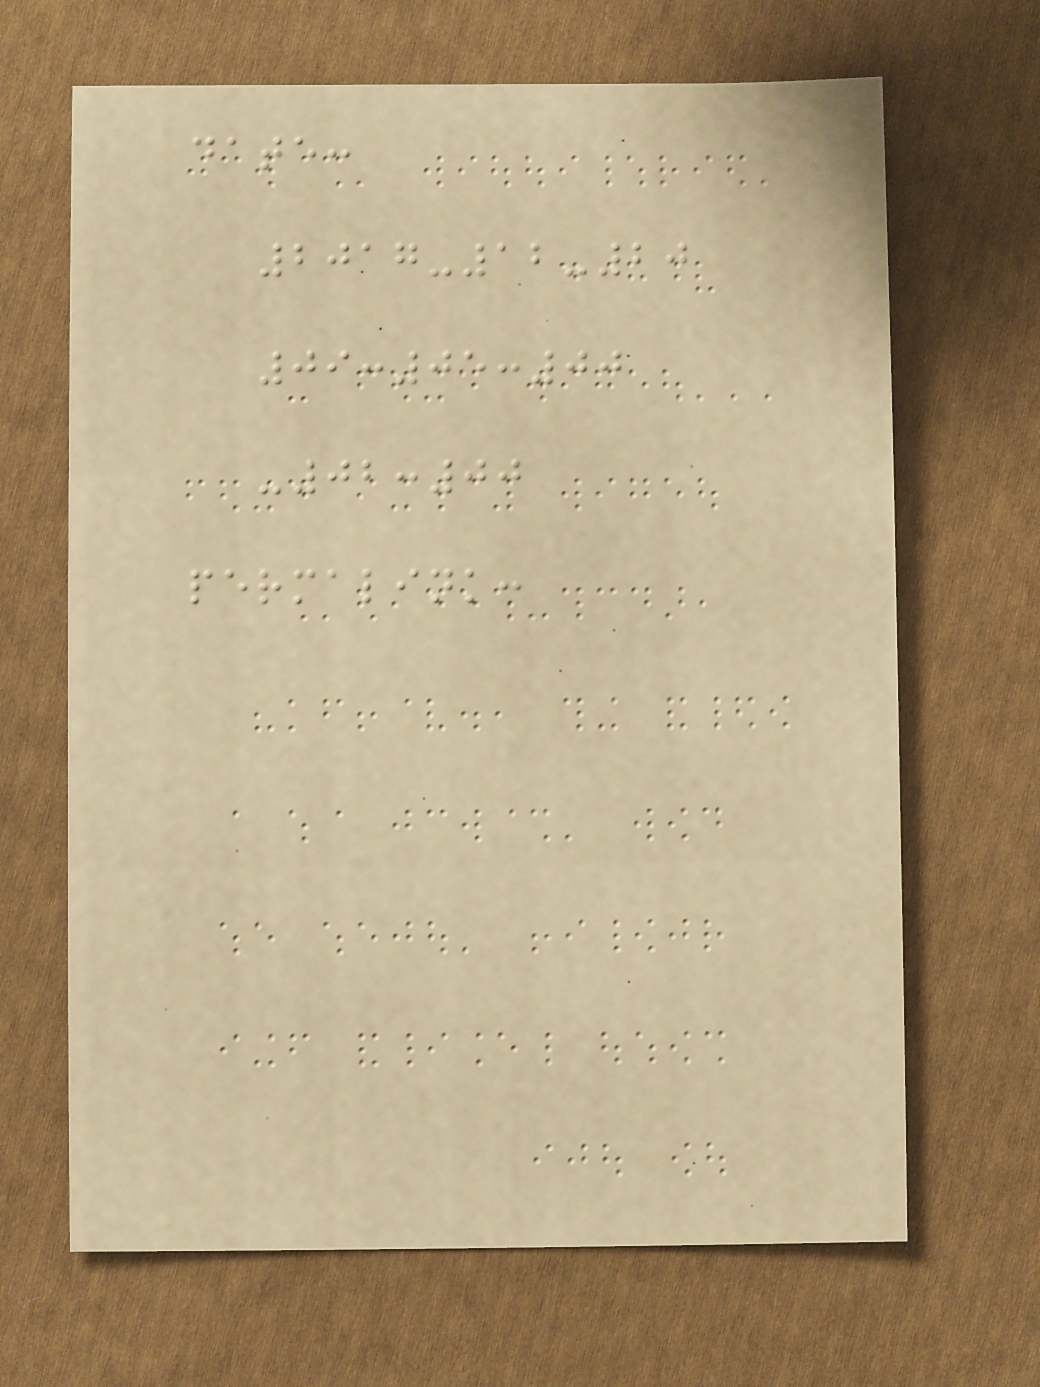date:
2017-12-20
09:05:00
-02:00
permalink:
